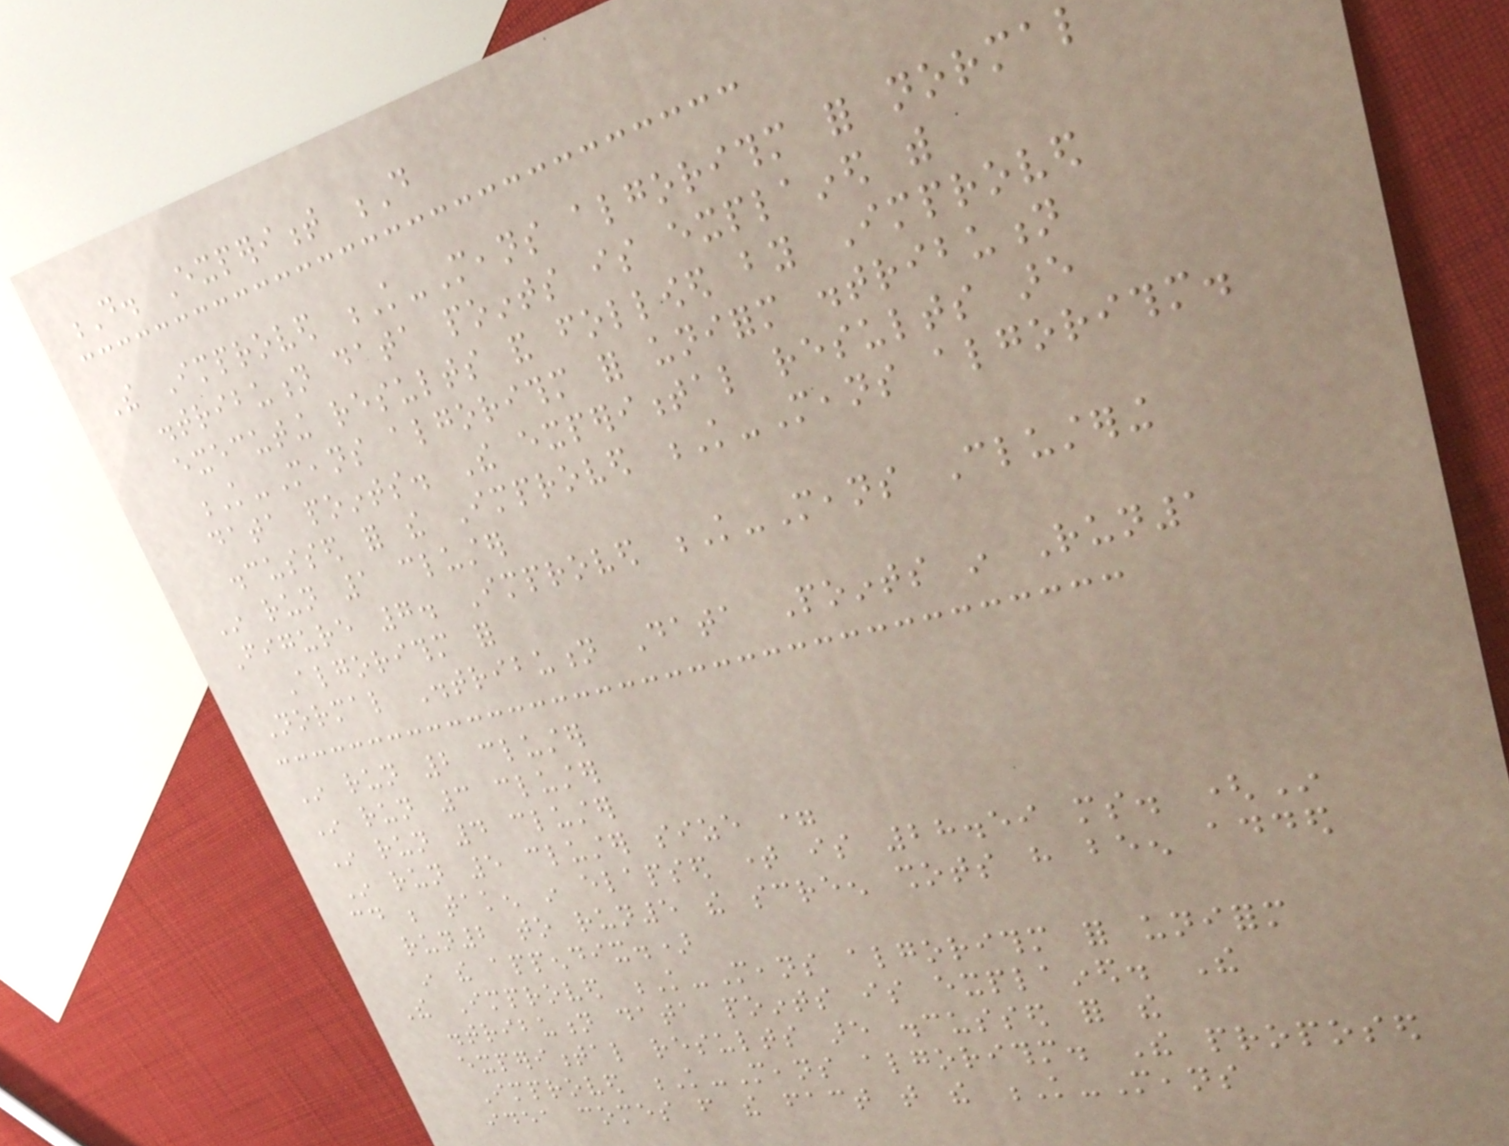D. Experiment D
The Improved K-Means algorithm for normal
distribution data points is explained with
executing results and followed by Improved
K-Means algorithm for uniform distribution
data points. The experimental results are
discussed for the Improved K-Means algorithm.
In run 1 cluster
Figure 7. Improved K-Means Clustering
Algorithm for
Normal Distribution Data Points in Run1
In run 2 cluster
In run 3 cluster
In run 4 cluster
In run 5 cluster size =
could be taken in elapsed time is 28.59 ms. (In
run2 to run5 the screen shots have been added
in the appendix.)
The Improved K-Means algorithm for uniform
distribution data points is explained. The
experimental results are discussed for the
Improved K-Means algorithm. The proposed
idea comes from the fact that the K-Means
